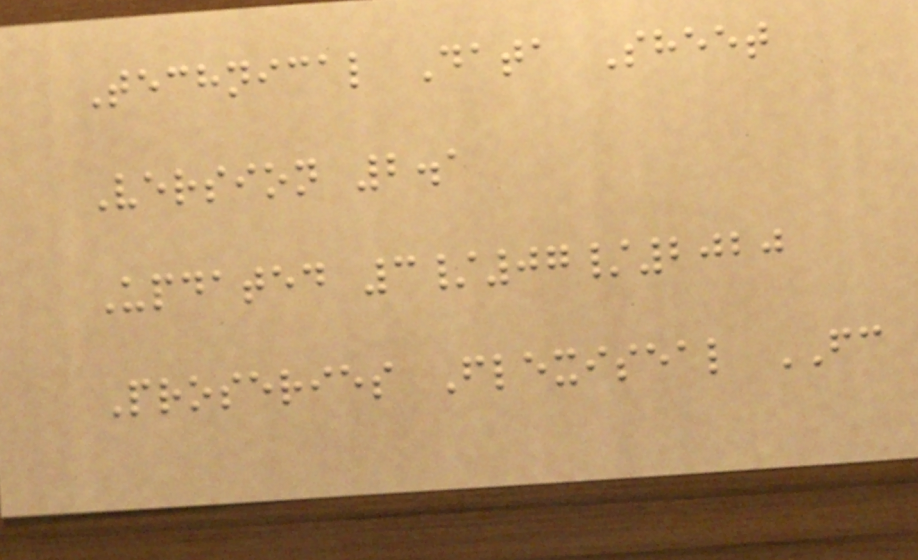Technical Data Sheet
Version 2.1
Updated 3/07/2020
Proseries Flexiseal FC
